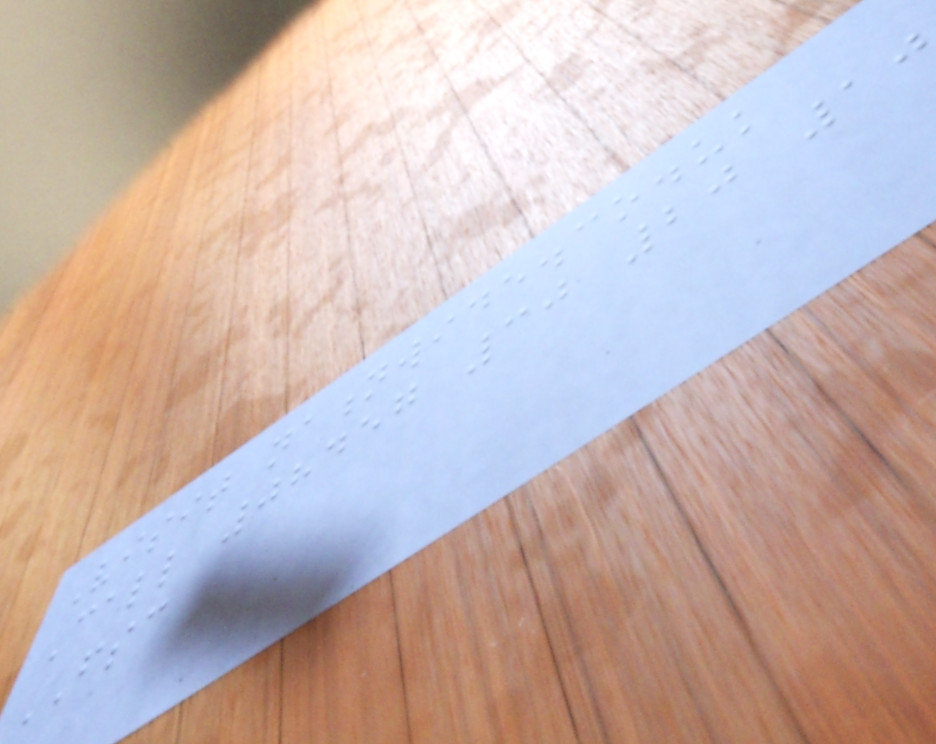Visit nationwide.co.uk
Call 08457 30 20 10
FSC
